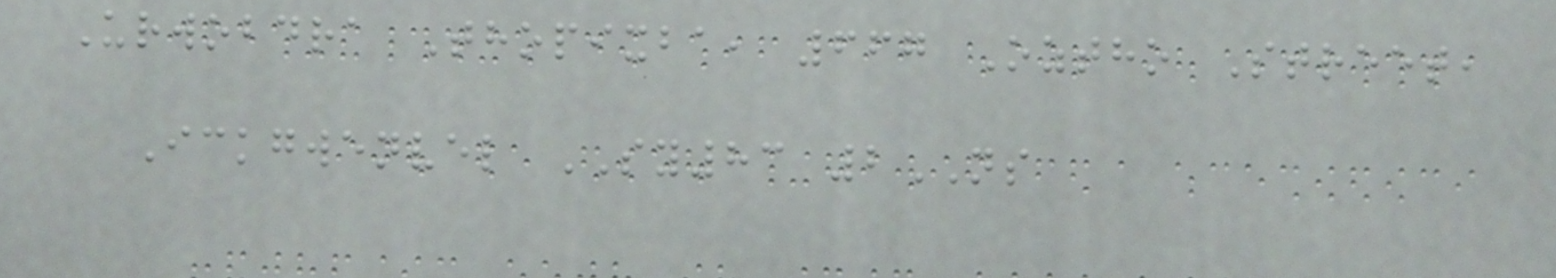Urwobdra Thopixba, 667 Oztho Street,
Ickgwenvel SY83 2NS
